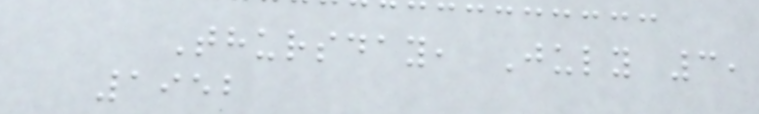Thursday, July 3,
1952
